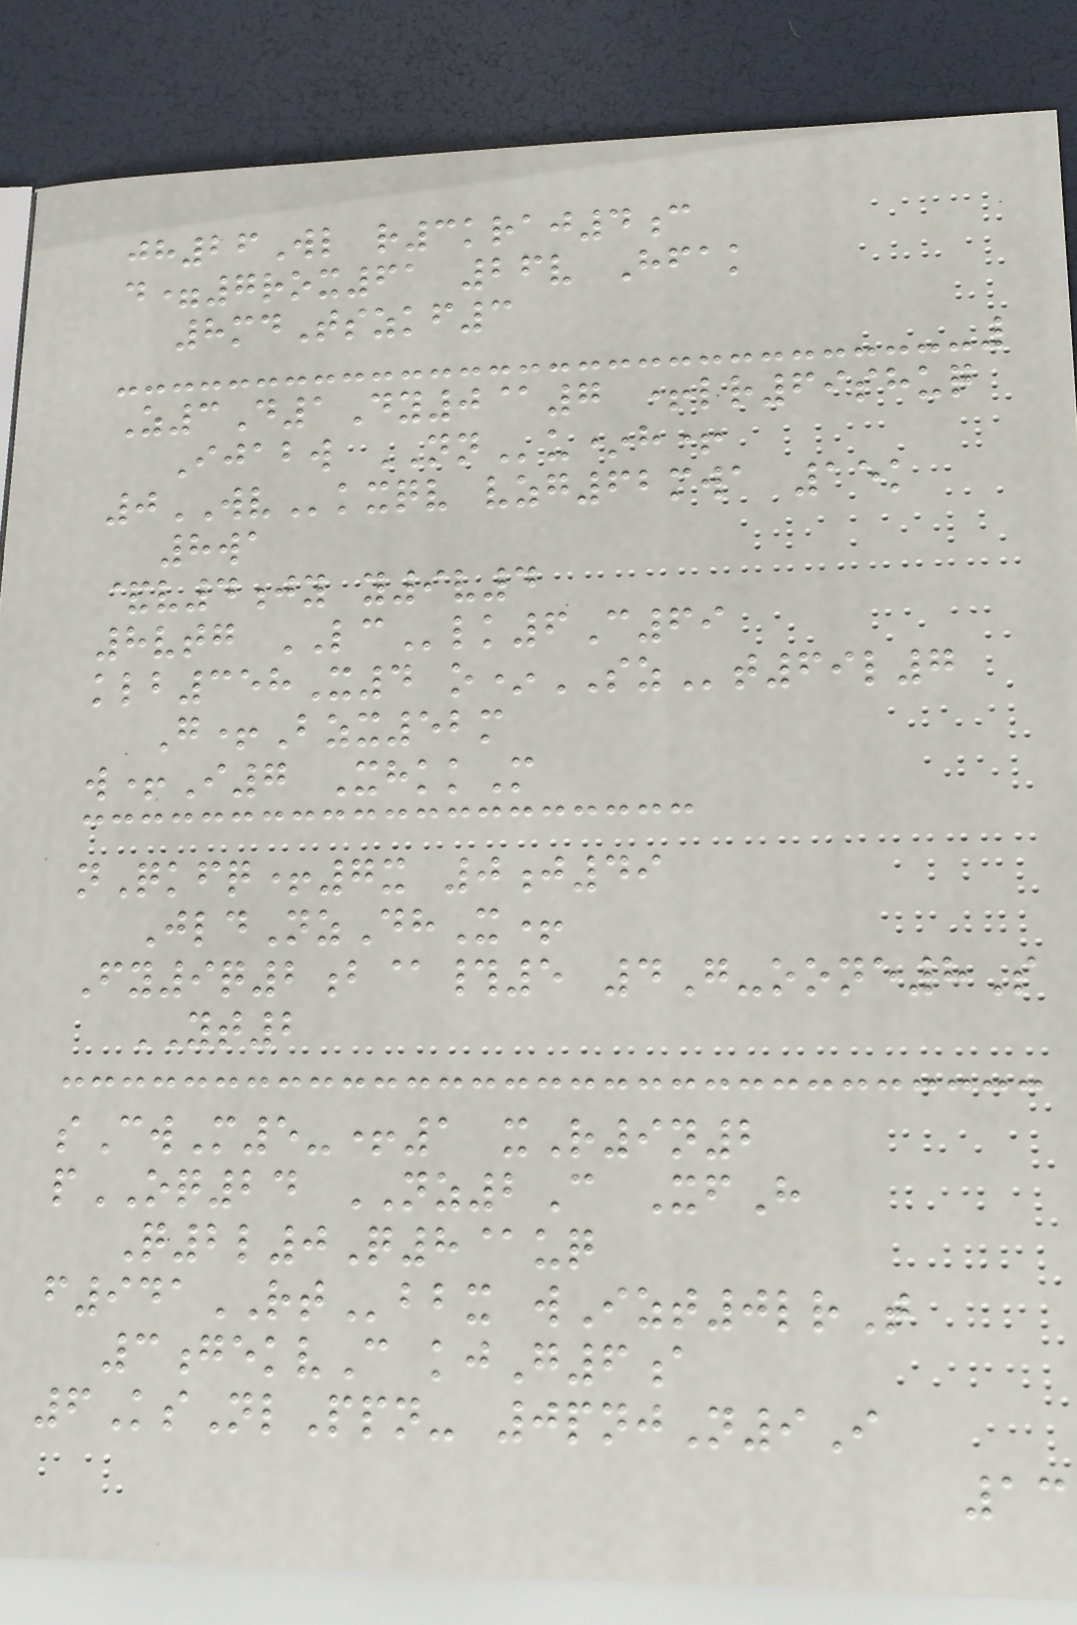jh26Wl r3kraj4c
d=7rox61 26v Hfak
8mdTszkf3
Z3D1Dy0@7 +lr69shuq
Ijabw NNu*h+
0WVkxqv vzg62mwa 15k
8wa
&v4jy y9v4
8vtg LClk6C69
klb358X4 o*SZt69l7
G+Bzx52m
w+I7 XhkkM
nQkfq+7x 0j49
JldNzDhX+
Fy9q2b@#5 4G-oone8S
YT2
sCwM5-+1 xR9n2
pOQ24 NZ2C XfH
Q2l0Q8@uq
f941RTbbx wIzt0lrT
3gekvC kjG6a
6KsNlPpn- 0pnjN9I
13
